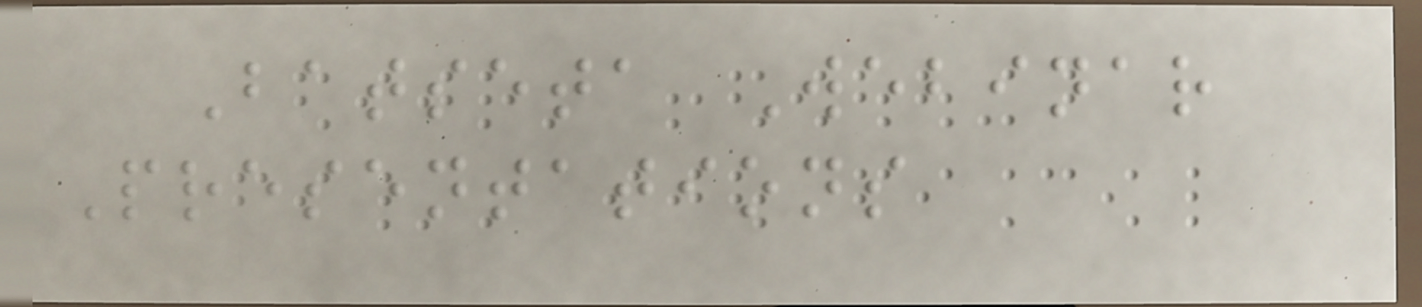Batseta Webinar
Presentations
